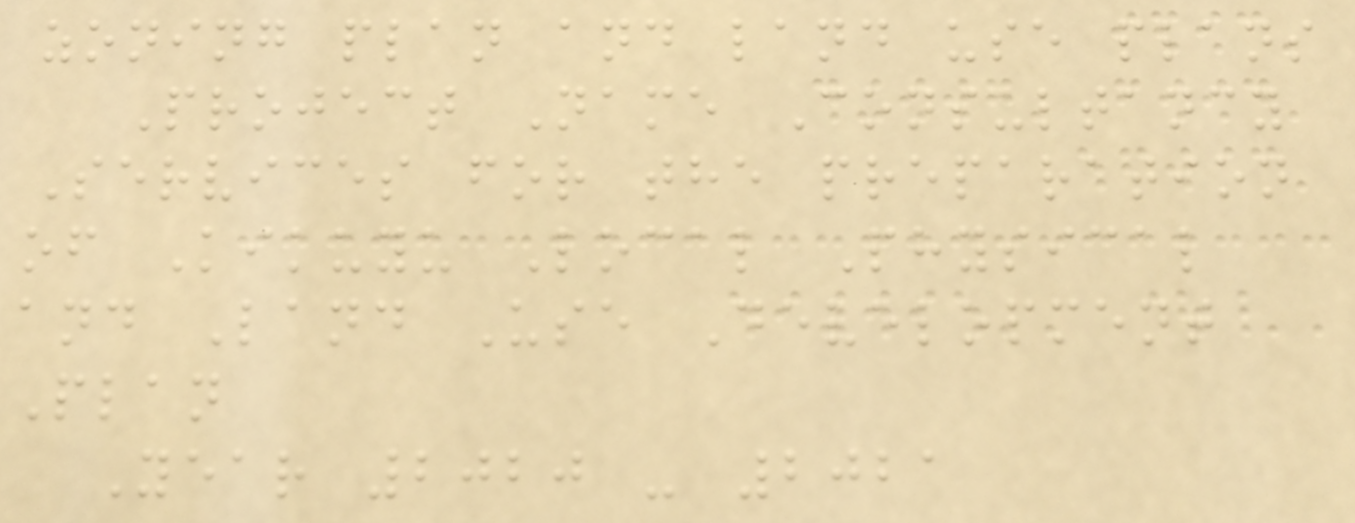zoning plan and land use plans
Project Name Consultancy
Services for the preparation
of Kikuyu Local Physical
and Land Use Development
Plan
Year 2020 - 2021
